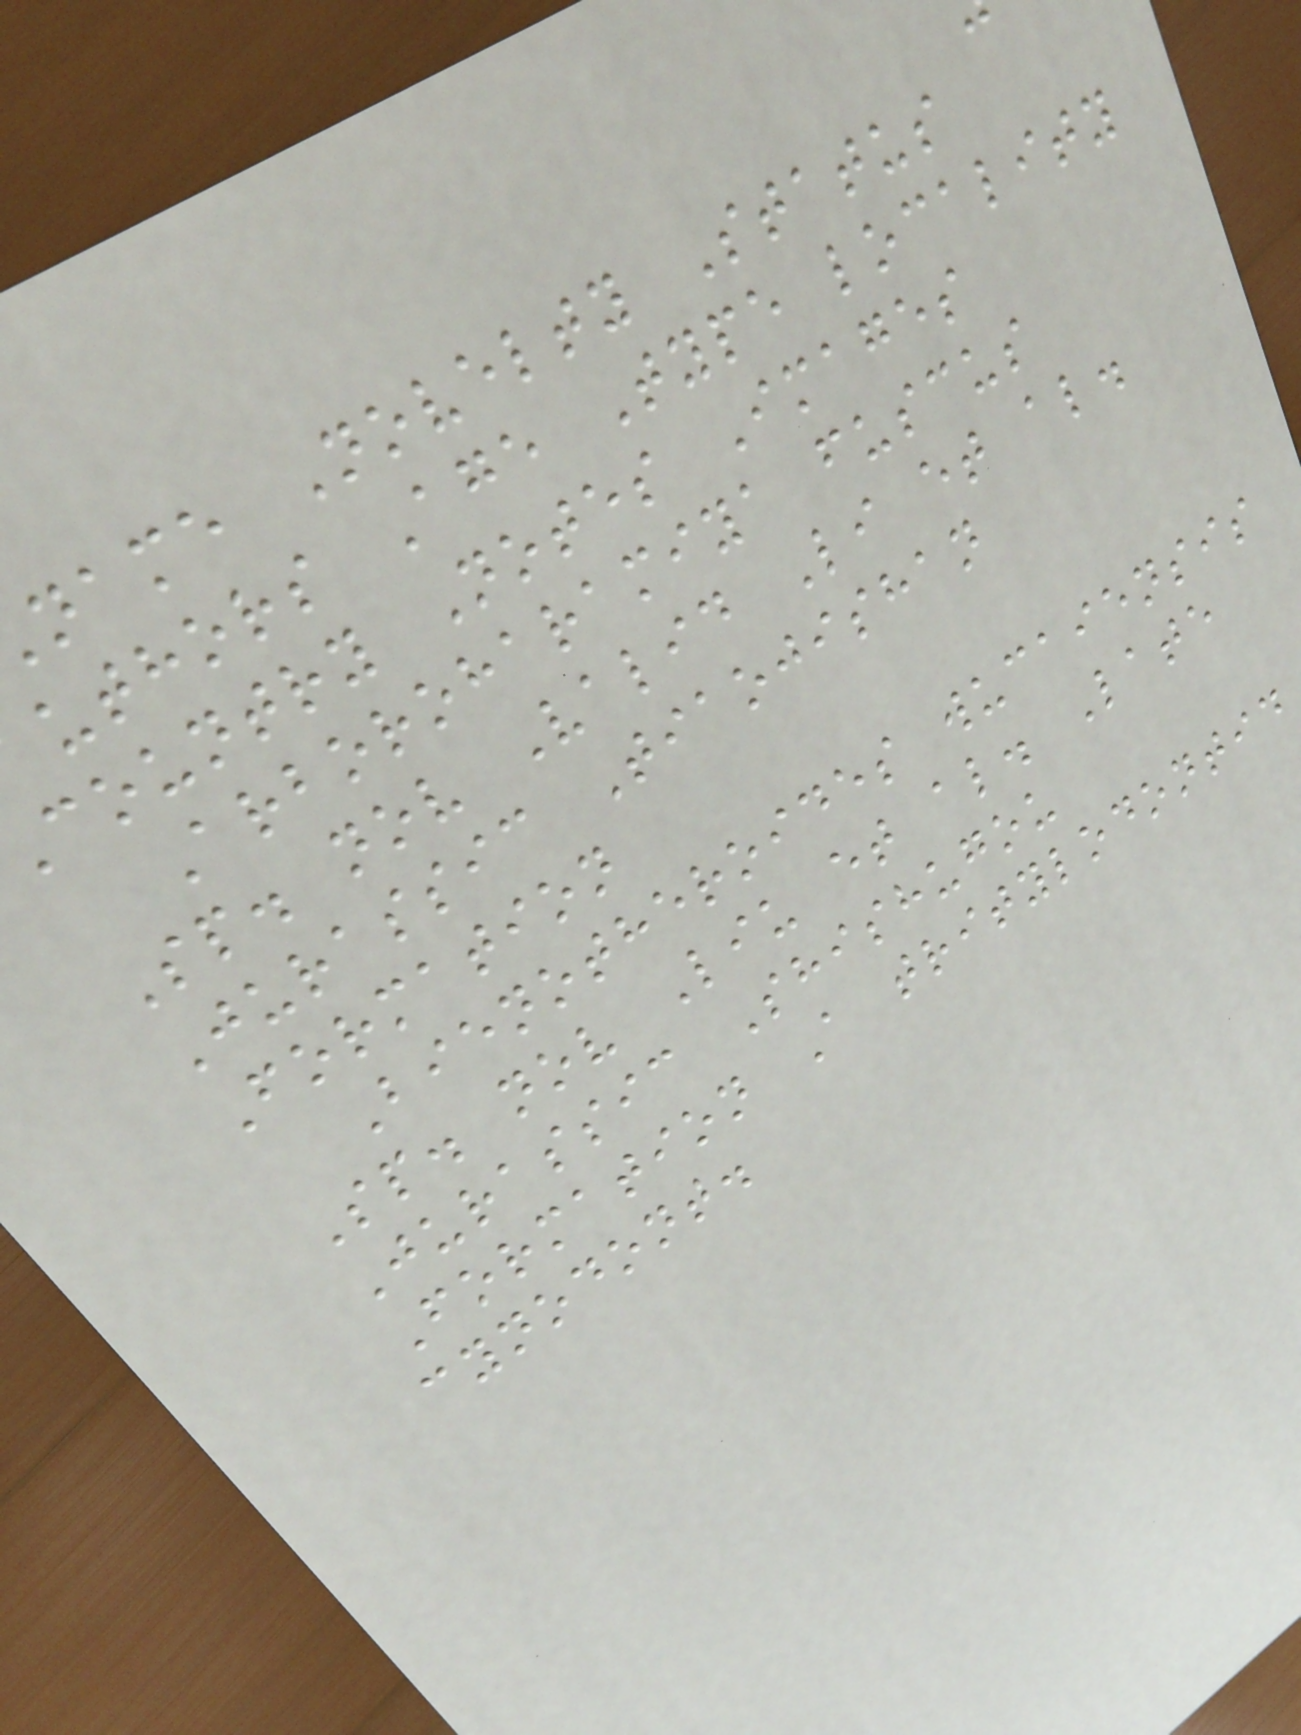name Novelty Status
uthors Age Type locality
country Notes Images
Arboroharamiya fuscus
Sp. nov Valid Li et al.
Jurassic Tiaojishan
Formation
Bienotheroides wucaiensis
Sp. nov Liu et al. Late
Jurassic Shishugou
Formation A tritylodontid
cynodont.
